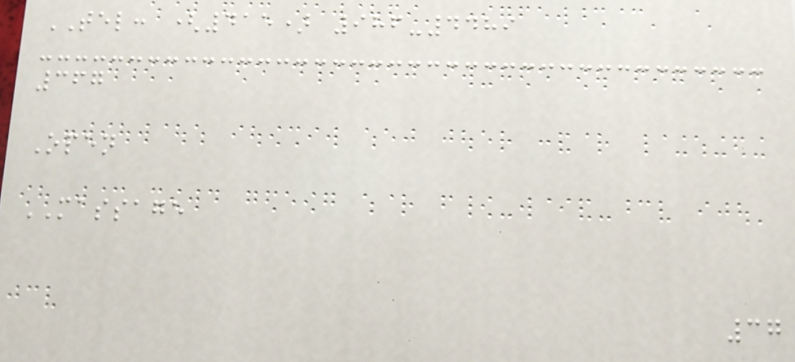TEL: (415) 986-4489
367
Open
MASSAGE
37
